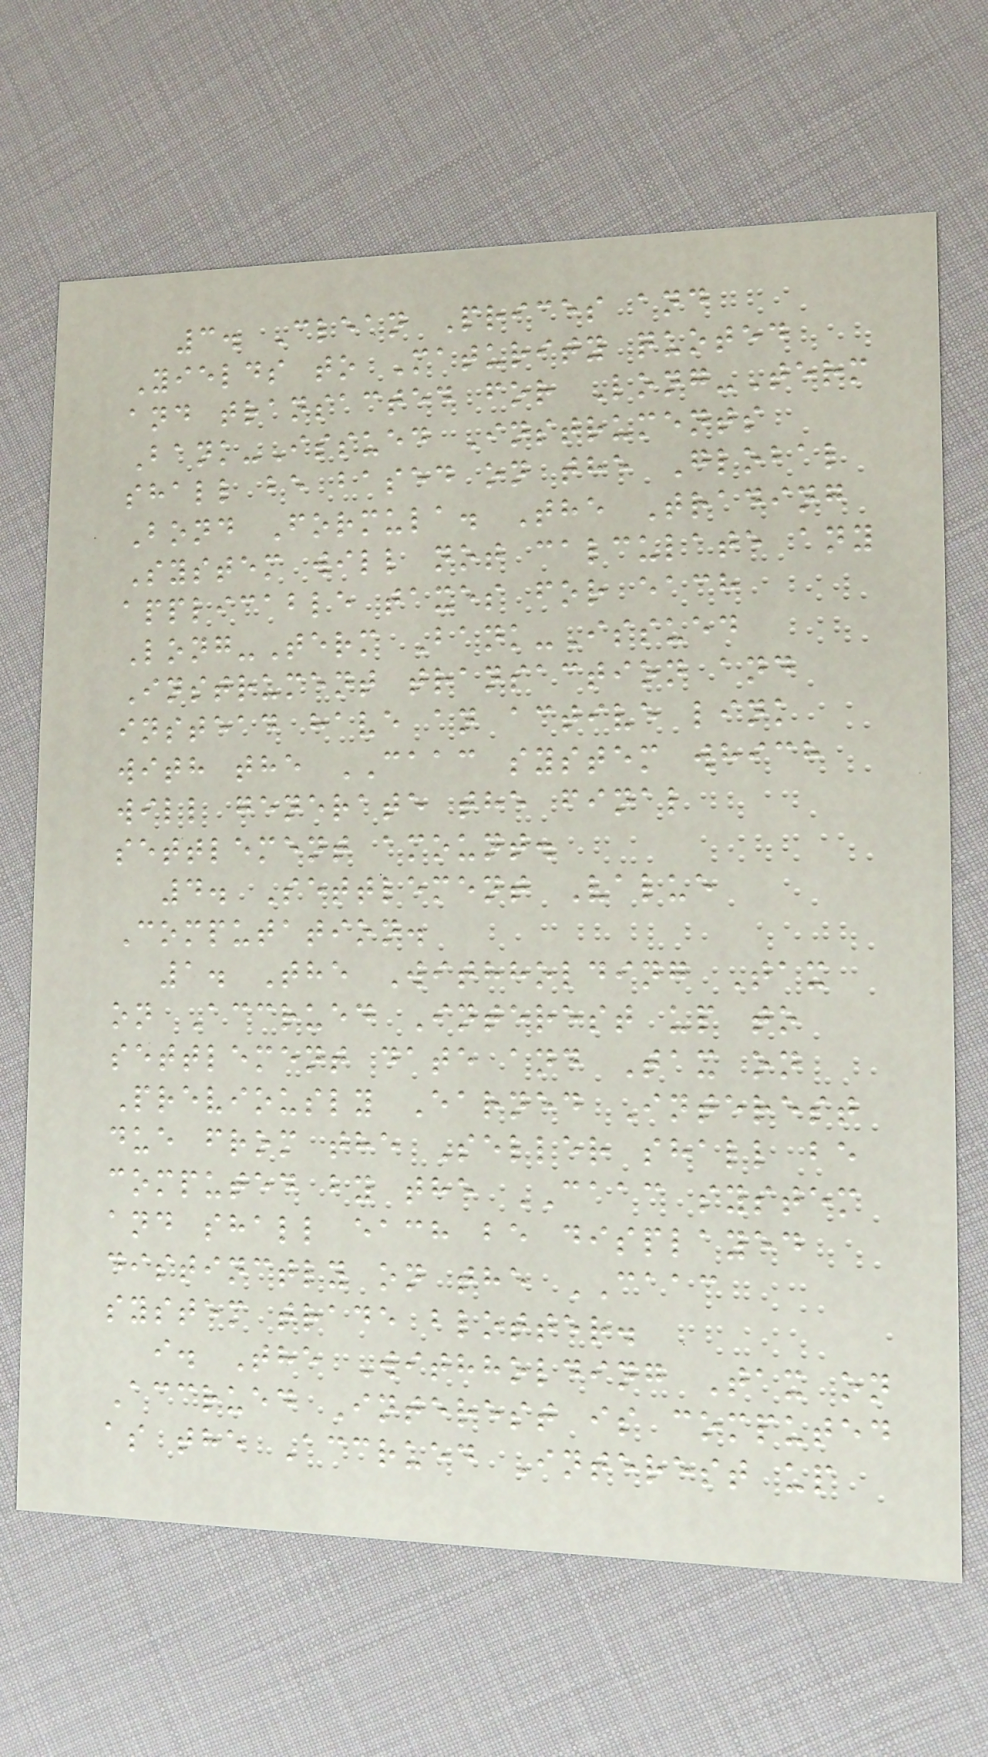3. Clean Prices and
Yields to Maturity quoted
and transacted for Long-Term
Bank-Issued Instruments
shall be based on the Global
Bond Formula. The Trading
System will not calculate any
applicable taxes for each
Long-Term Bank-Issued
Instrument transaction and
instead have an active link
with the CAAC system which
will generate the final
settlement amount.
4. Settlement Value
Computation.
1. The Withholding Tax
on Accrued Interest up to
settlement date and Tax on
Previously Earned Interest
due from the Seller shall be
computed by the CAAC system
and shall each be displayed
distinctly on the CAAC
system trade blotter.
i. The Withholding Tax on
Accrued Interest is computed
as the Accrued Interest up
